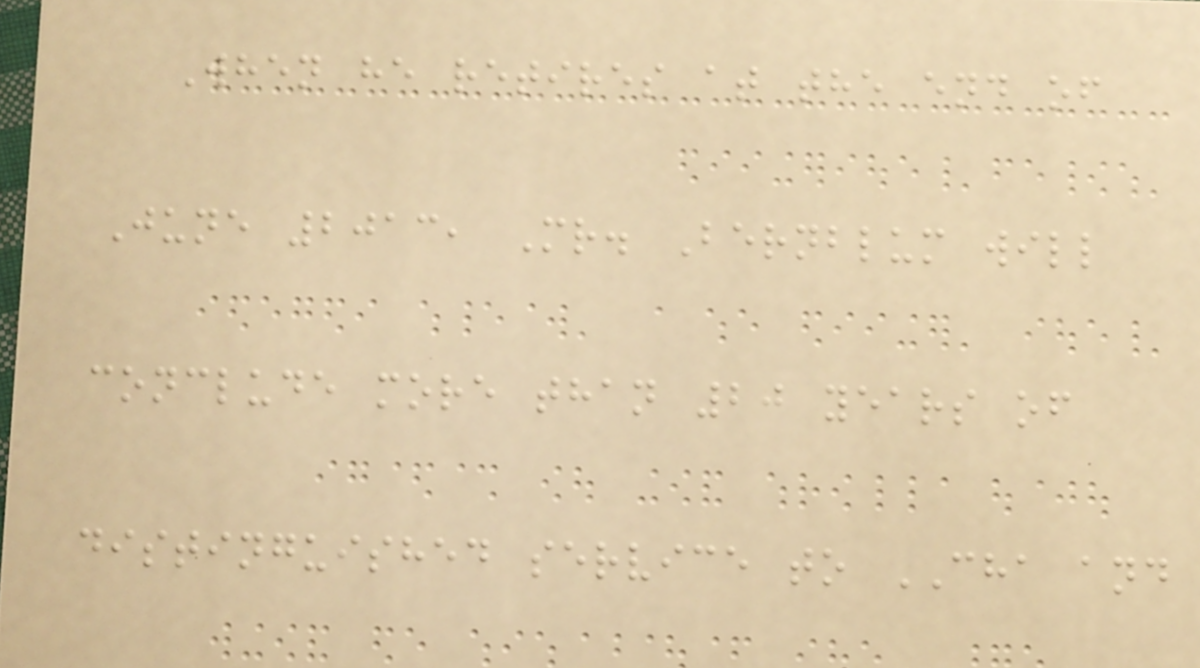When he retires at the end of
June 2013, Mr. Bernblum will
conclude more than 20 years of
distinguished service to CHA and
